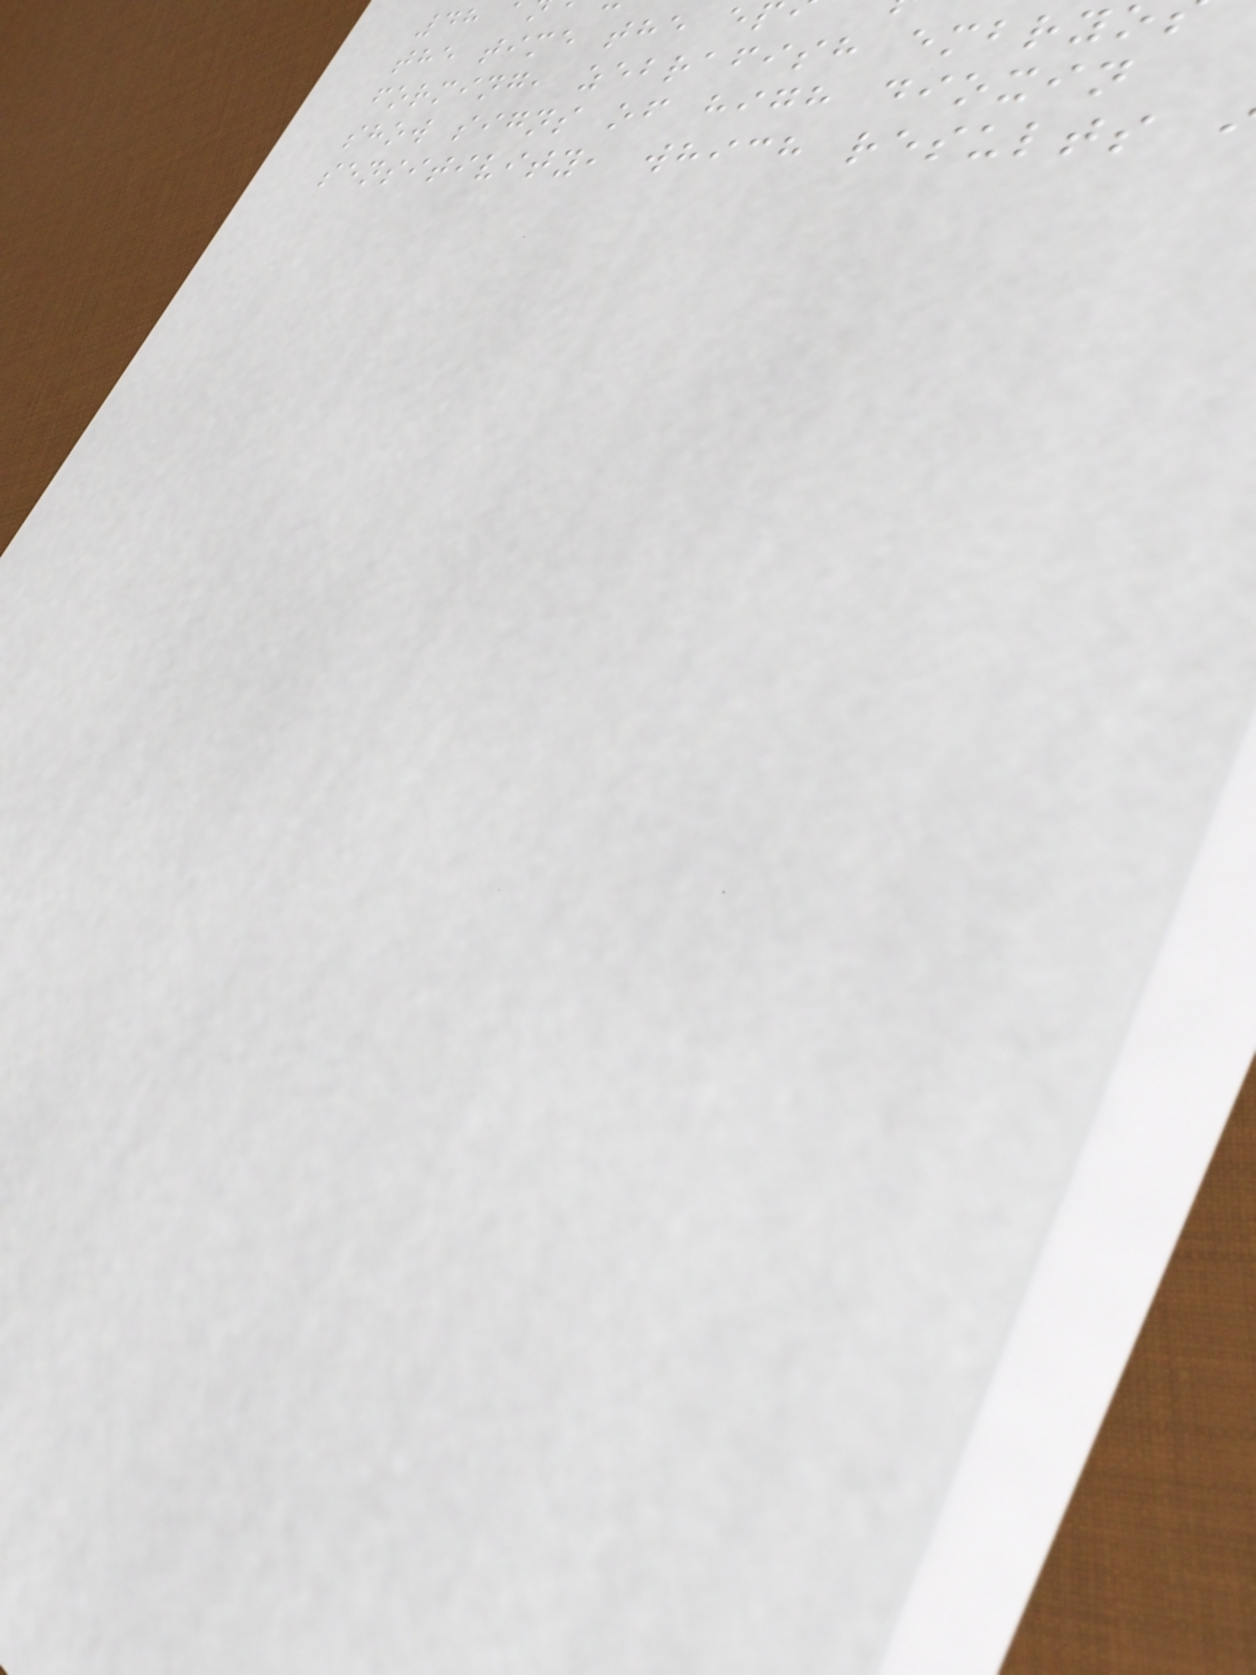the time the e
forming, zebrafish embry
show signs of high dioxin
sensitivity, which results
